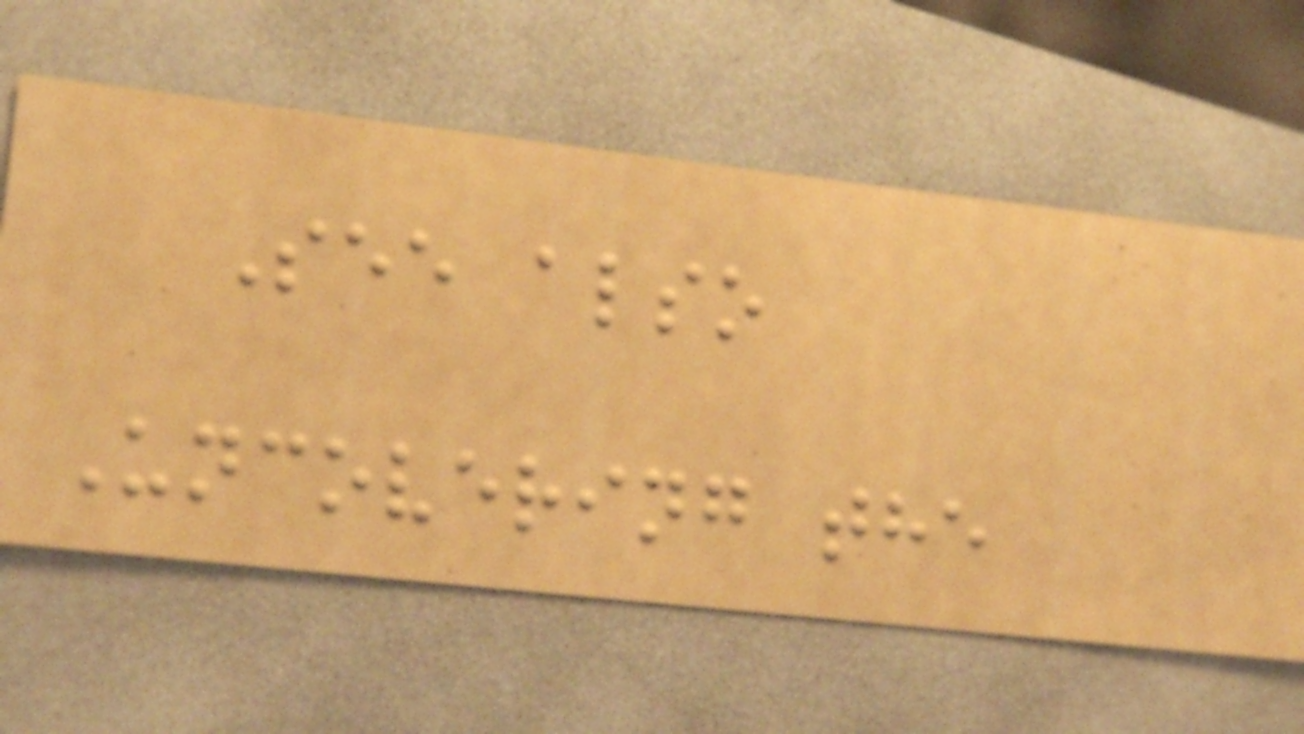See also
Uncovering the
